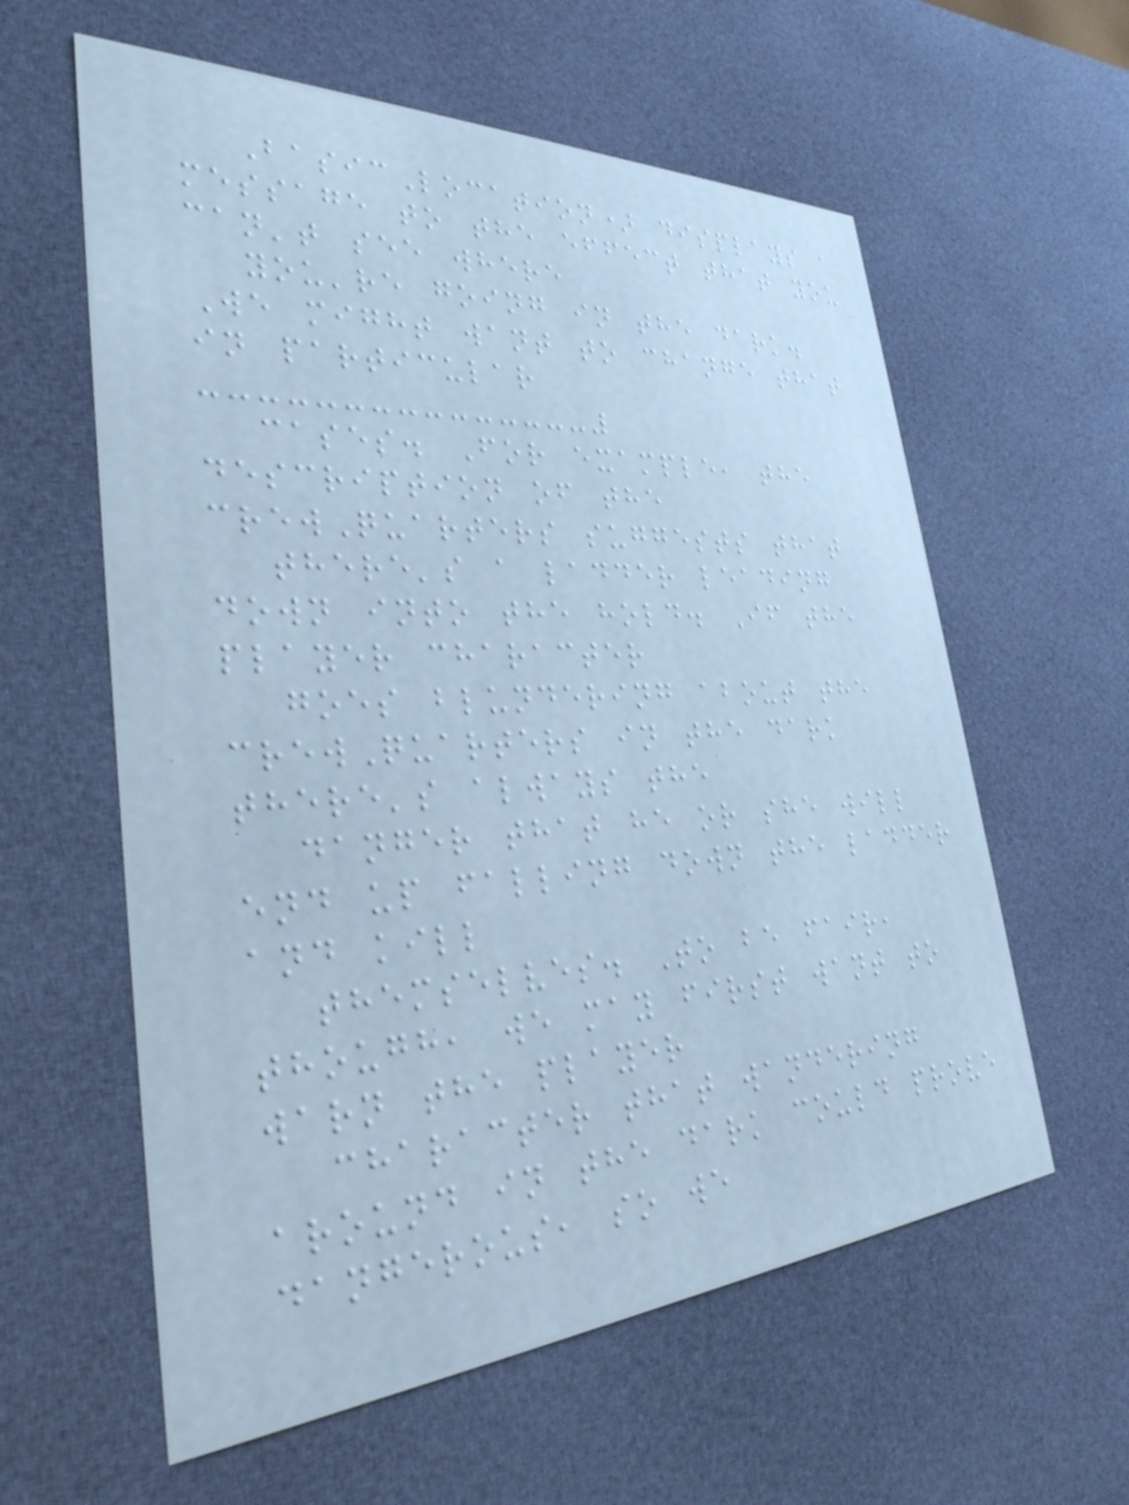BasicLocation) displays a
message to the effect that you
can't see where
you're going in the dark.
We might want to change that
in particular
cases. For example, the
description of the
crewQuarters suggests that
there's a ladder leading
down into the hold. If the
player character
goes blundering about the
crewQuarters in the dark
there's always the
danger that he or she will
end up falling down the ladder
and kill
themselves. To be fair,
though, we may first want to
warn the player
character that wandering
around in the dark could prove
dangerous, so we
